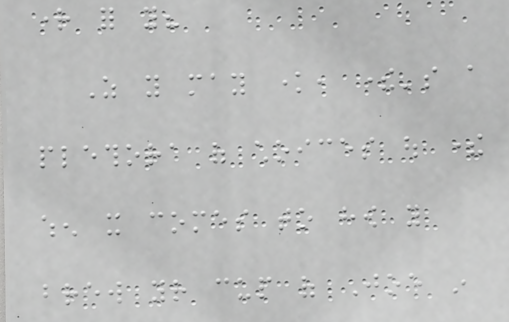right for you?
As you may know, there's a
plethora of choices out there
when it comes to how you
brew your cup of Joe in
